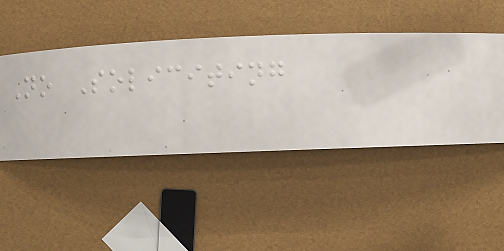No Soliciting
